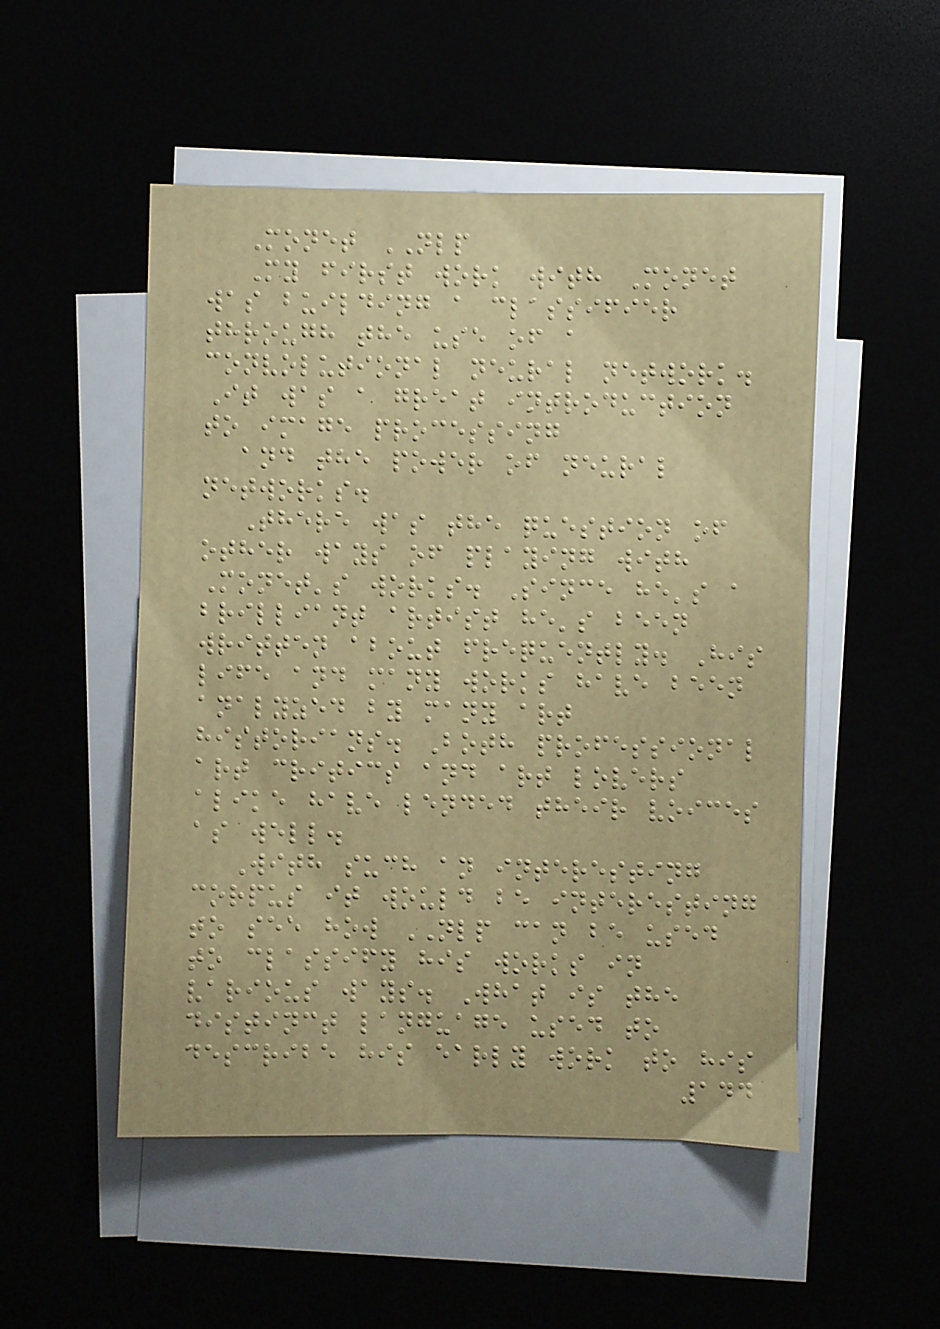Monet NLP
My first work with Monet
was building a classifier
through the use of a
convolutional neural network.
It was a great introduction
to image processing
and the power of neural
networks.
There was the question of
other ways of playing with
Monet's works. Since he's a
brilliant artist he's been
written about frequently. His
life and many works have been
analyzed by many art
historians. Both professional
art critics and art lovers
alike have lended their voices
as well.
With such an interesting
corpus it would be interesting
to see how NLP can be used
to classify his works in
various ways. What is the
distinct language used to
describe his early work to his
144
